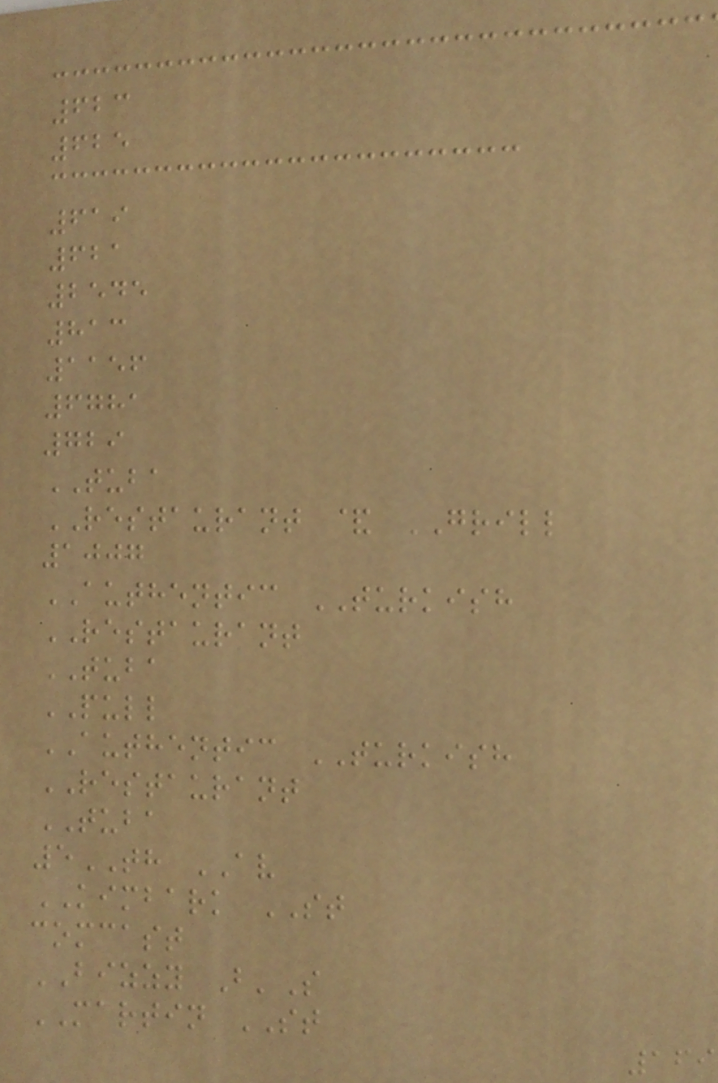623
625
619
621
2545
813
1156
6781
729
TUBA
RESTAURANT & GRILL
1007
AUTHENTIC TURKISH
RESTAURANT
TUBA
PULL
AUTHENTIC TURKISH
RESTAURANT
TUBA
5TH AV
KIMBARK ST
comcast
BIZZY B'S
MARTIN ST
169
